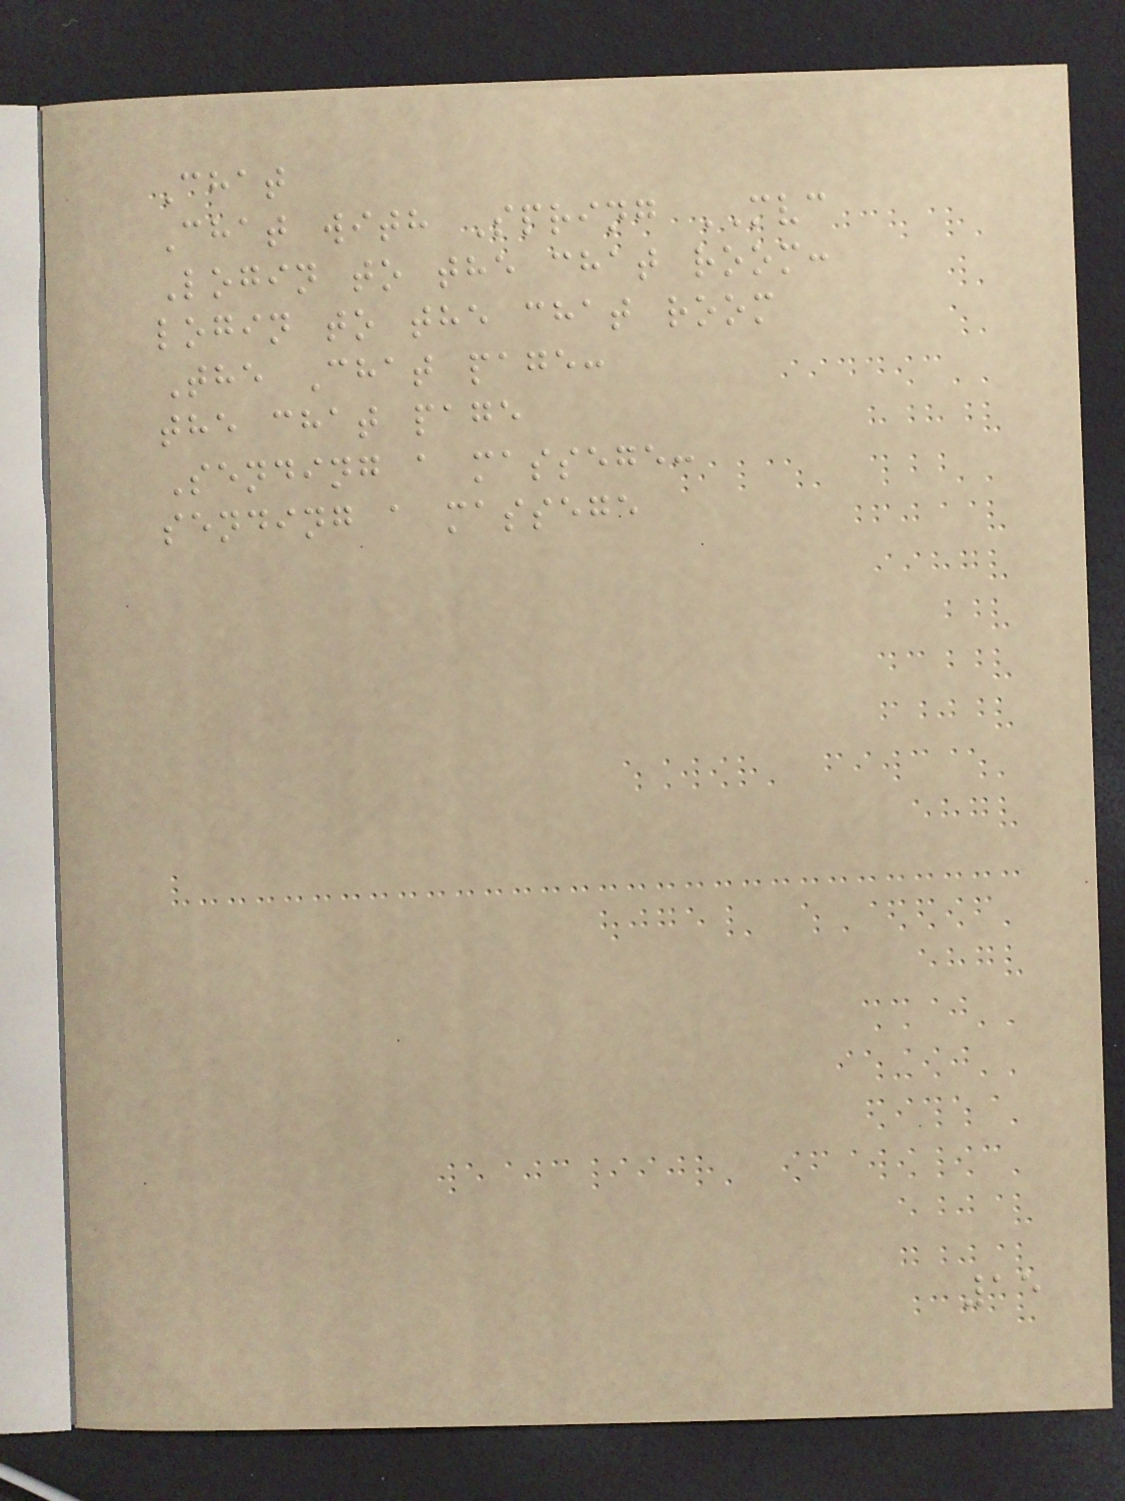Chat
Chat with Spring MVC
Login to the chat room:
login to the chat room
The Chat page:
the chat page
Sending a massege:
sending a massege
15
